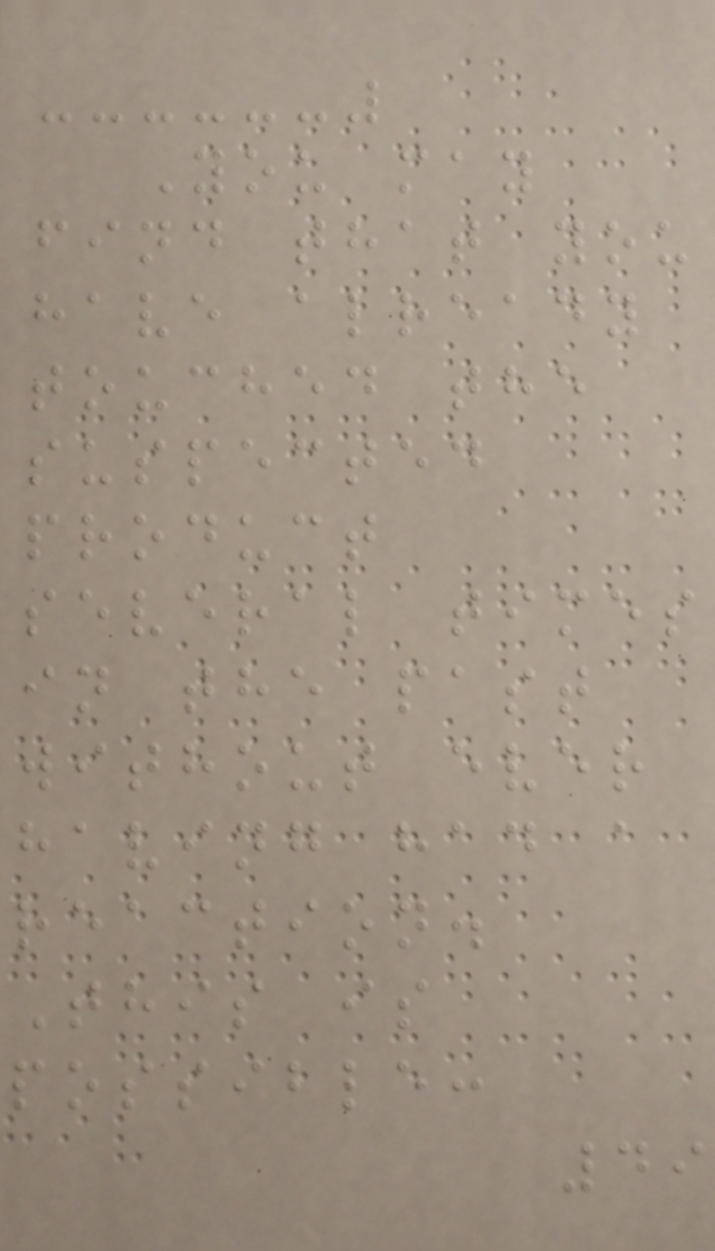You may
find that you
have already
touched the
suspected
product
several times
in the past
without ever
having had a
reaction.
This is
possible:
49
